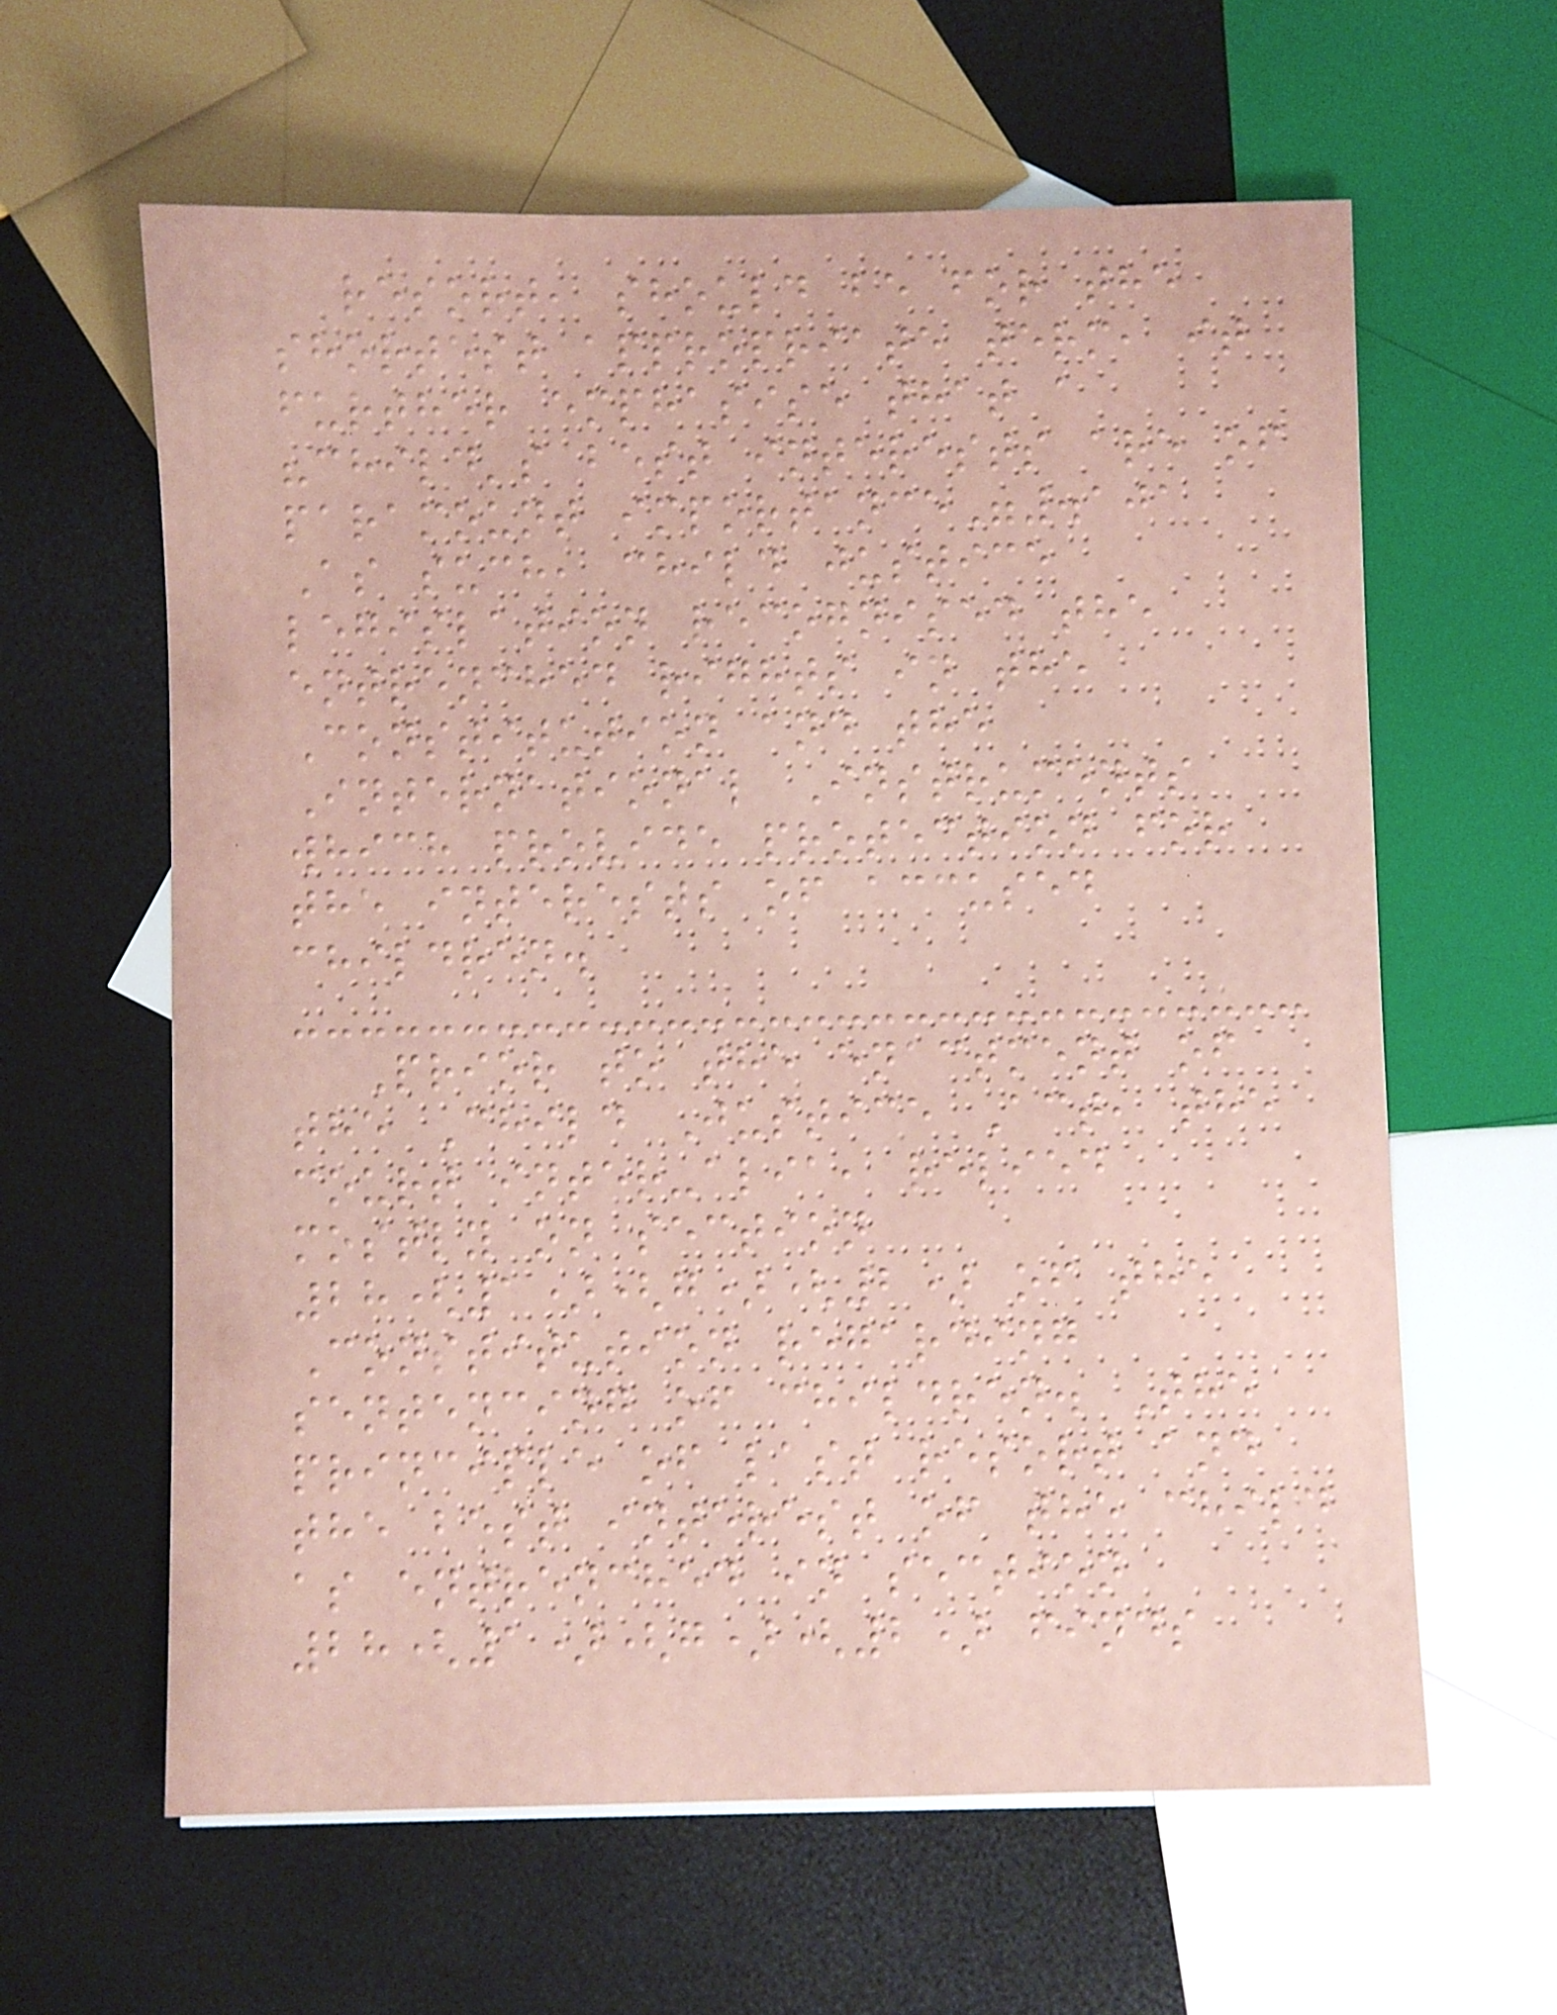resort, should be for the
shortest appropriate term, it
further emphasise that a
"child's best interests are of
paramount importance".101
As such, child justice
legislation recognised the
entrenched rights in the
Constitution and the
International Instruments
which provide protection for
the interests of accused
children.
Prior to the enactment of
the Child Justice Act, the
court inter-alia, relied
mostly on section
28(1)(g)(2) of the
Constitution regarding
sentencing of children. The
principle of last resort and
the best interest of the child
as entrenched in section
28(1)(g)(2) finds
